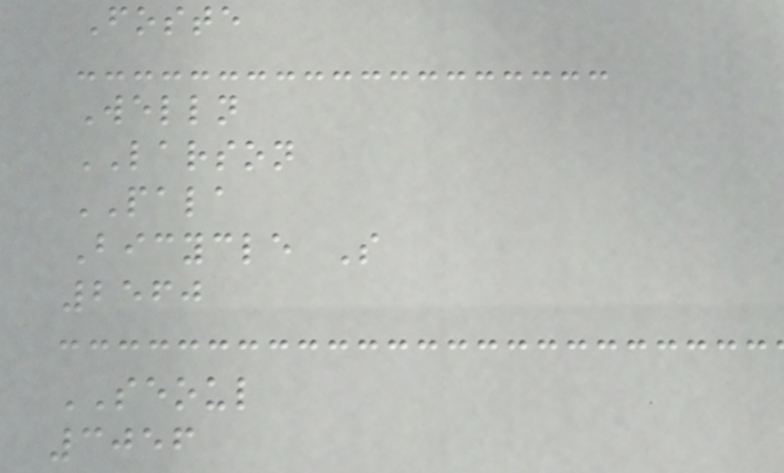Foste
Welln
LARSON
PALA
Bicycle S
2560
SEOUL
3056
